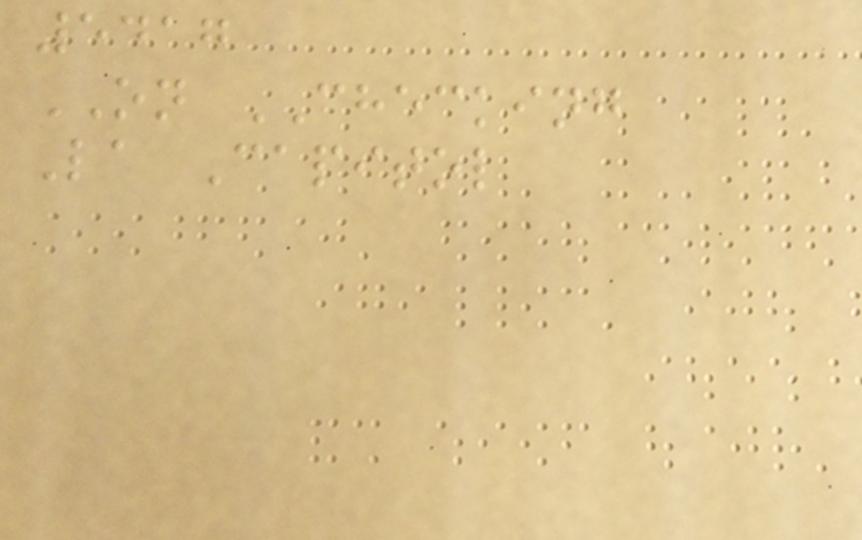5417
ON CHECKING
La Capitol
